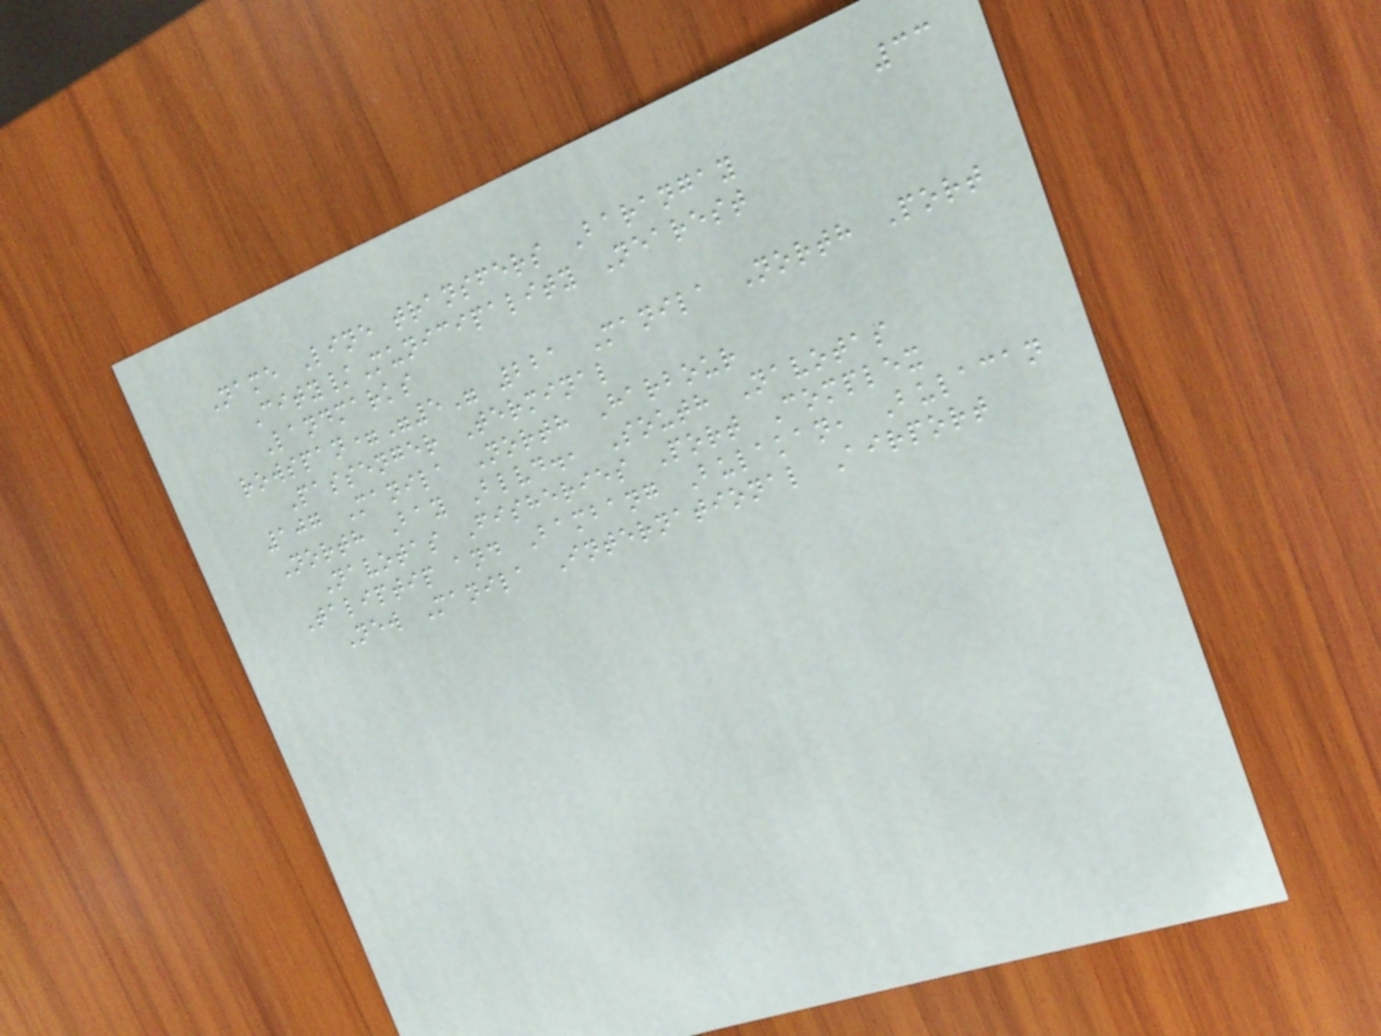33
Name Line transfers Barangay
City/Municipality Nearest
Landmarks
rowspan="5" 221 Manila North Port
Passenger Terminal
107 Manila North Harbour
North Bay Blvd., South Navotas
Navotas Fisheries Port Complex
Taliptip and Bambang Bulakan, Bulacan
New Manila International Airport
